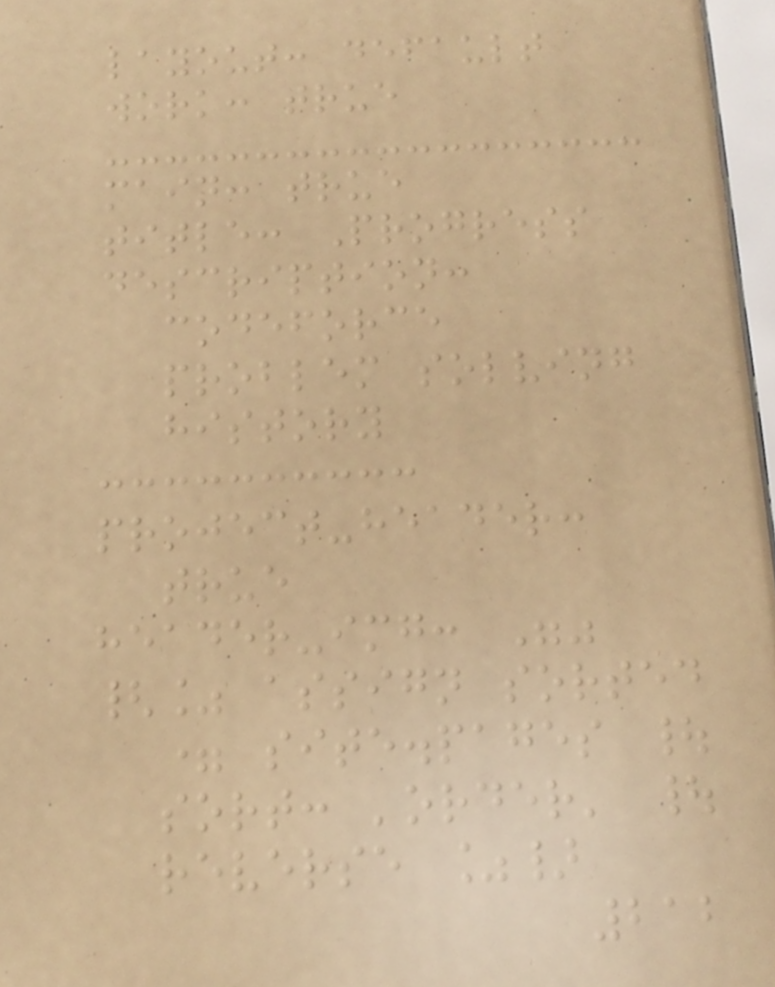layout: default
work: true
main: true
title: Progress
description:
codeforce
problem solving
history
project-header:
true
header-img: ""
{% assign sorted
= site.pages |
sort: 'order' |
reverse %}
212
